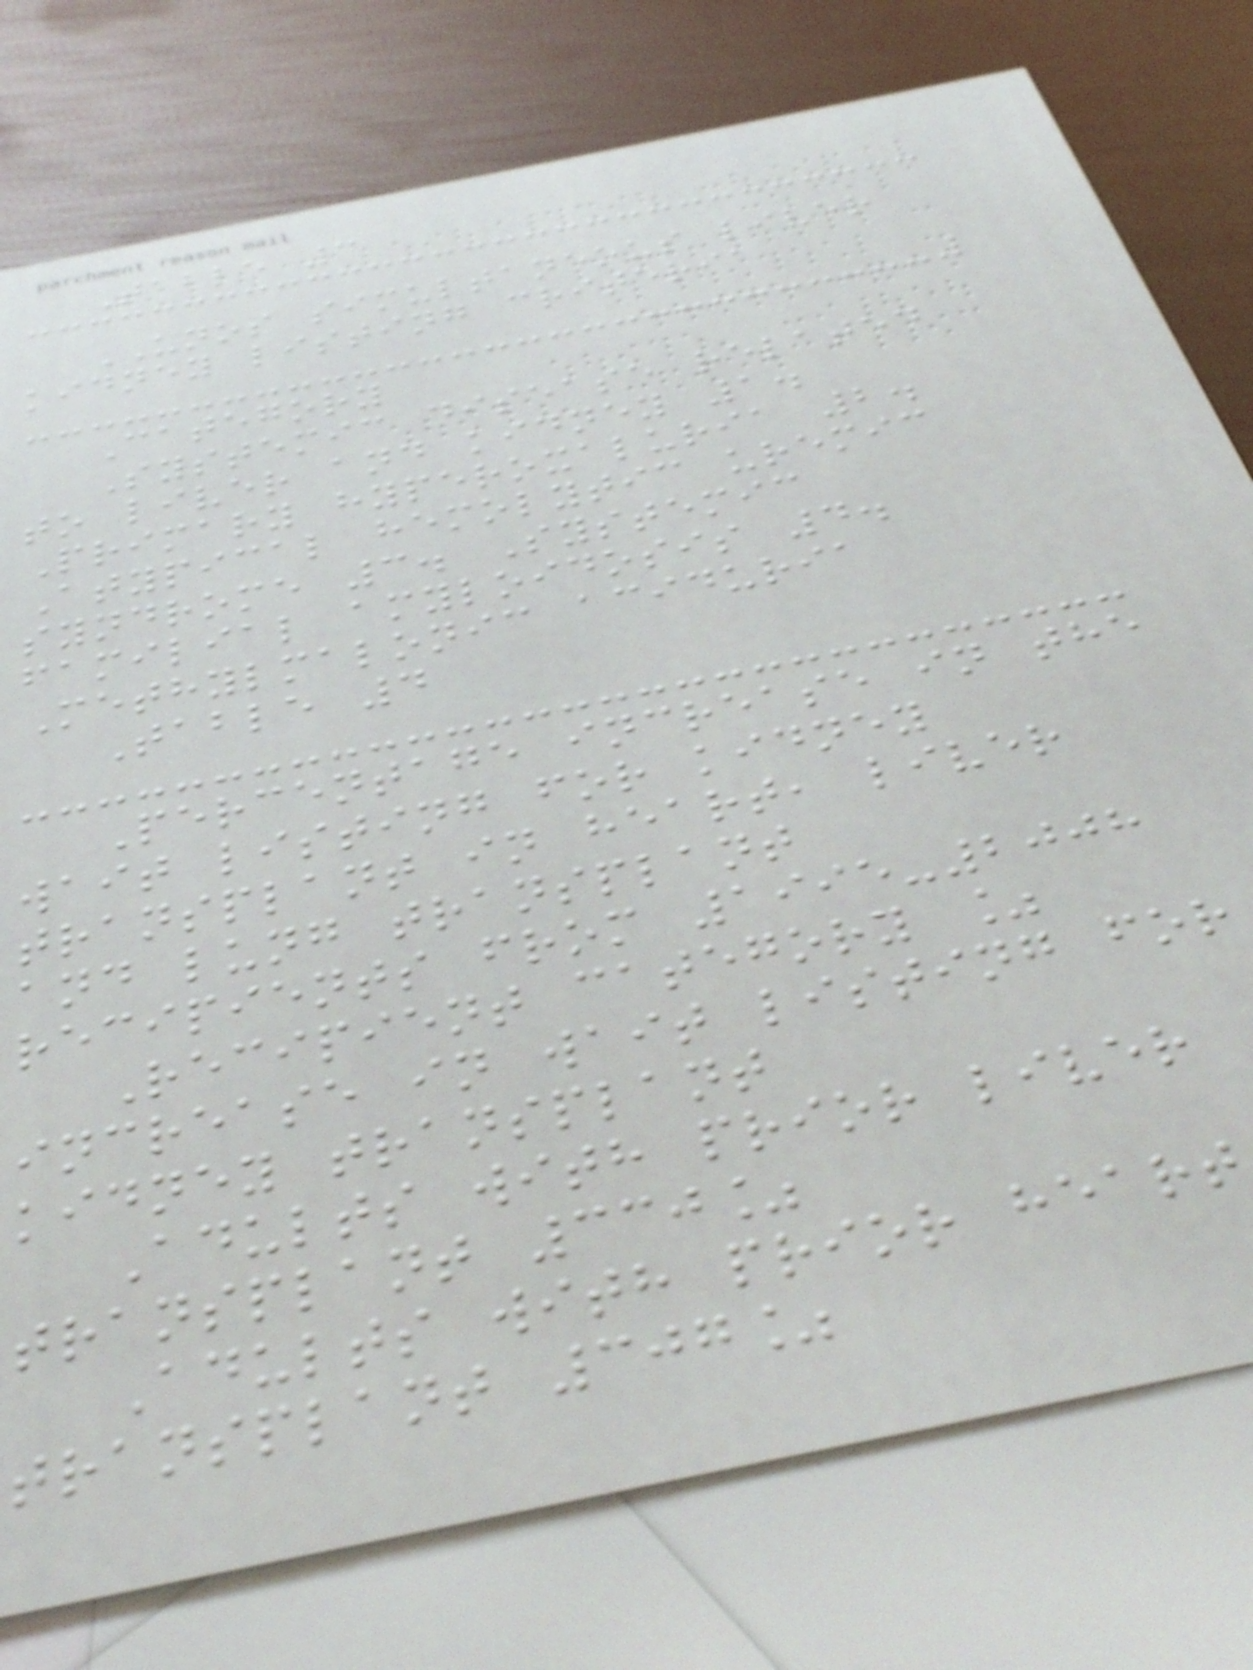Table 3
UNOS simultaneous liver
kidney listing criteria
Category
Systemic disease related
to liver and kidney 1.
Primary hyperoxaluria 2.
Atypical hemolytic uremic
syndrome 3. Systemic
familial amyloidosis 4.
Methylmalonic aciduria
Table 4
Percentage increase in the
wait listing for kidney
transplant in heart, liver
and lung transplant
recipients from 1995-2008
Recipient category %
increase in wait listing for
kidney transplant
Adults with prior liver
transplant 330%
Adults with prior heart
transplant 307%
